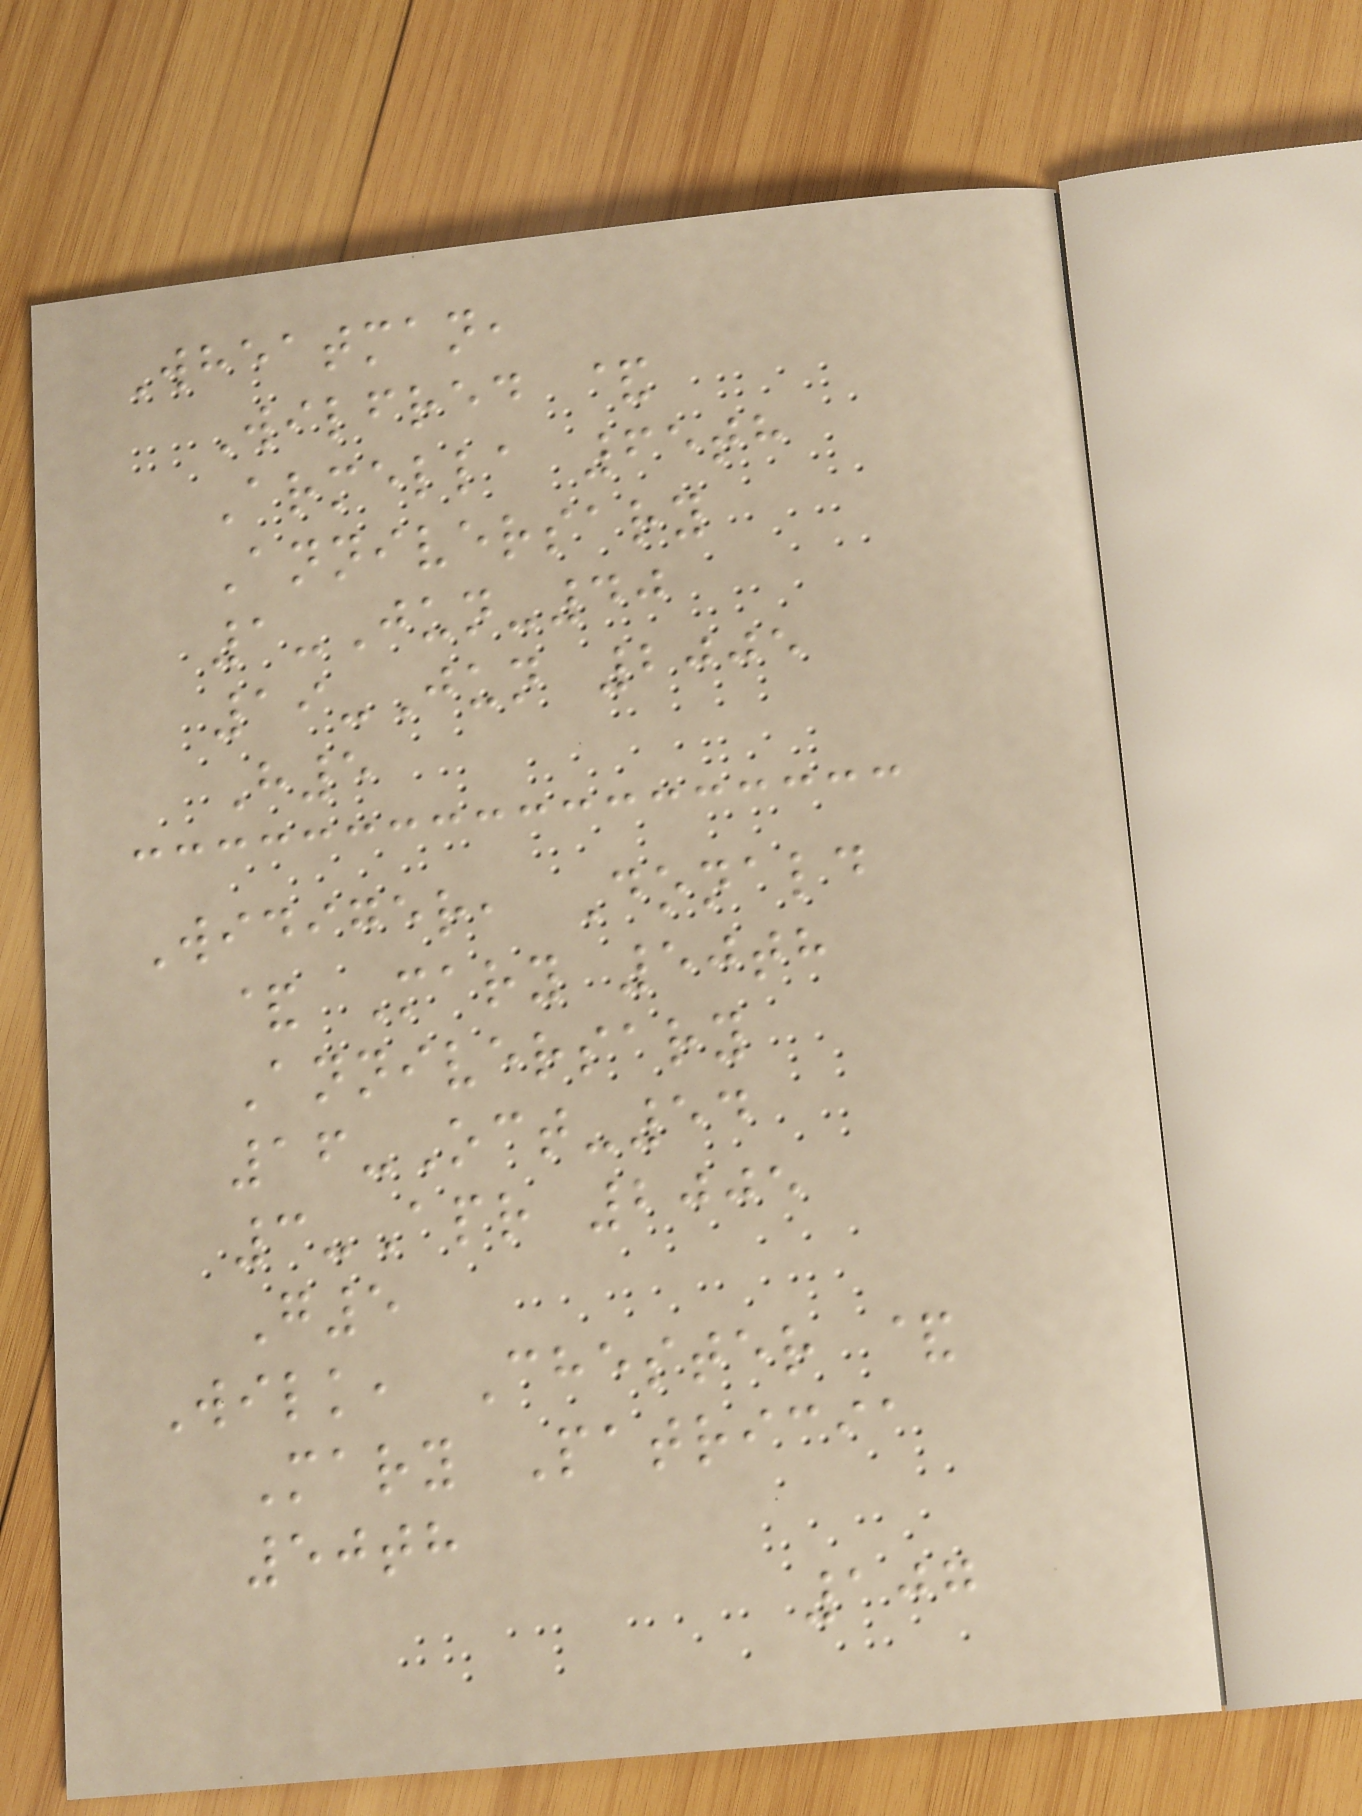Wheatman,
Wilfred &
Armella 65th
Anniversary
1-Jun-40
19-Jun 2005
H5
Widiger, Donald
& Mary 50th
Anniversary
16-Oct-54
3-Apr 2005
G5
Wilk, Chester &
Mary Patricia
50th
107
